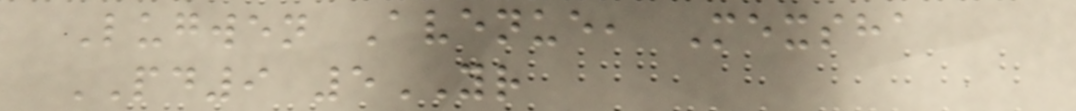Lugwen Avenue, Mexsha
PD9 5YR
